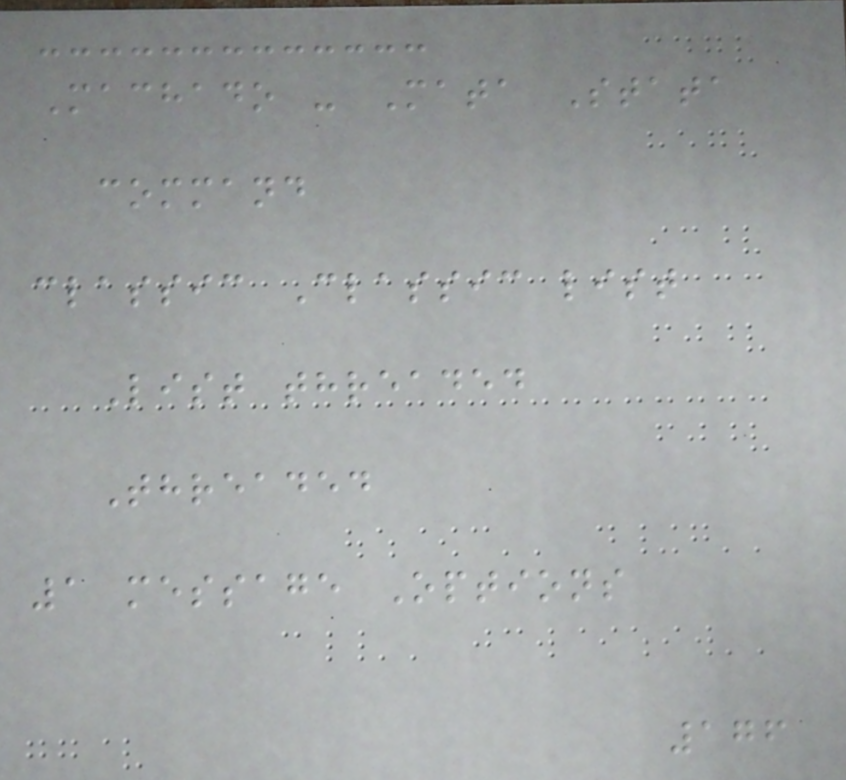Machado - Mata Stata
command
classic Classic list
List threaded
Threaded
1 message Options
176
